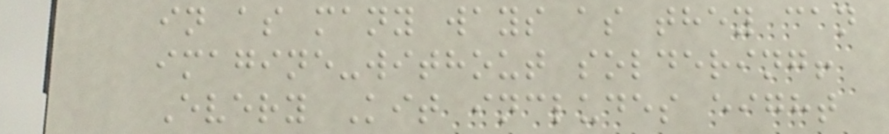in as many ways as they can
imagine-without soldering!
Every Kit includes eight
